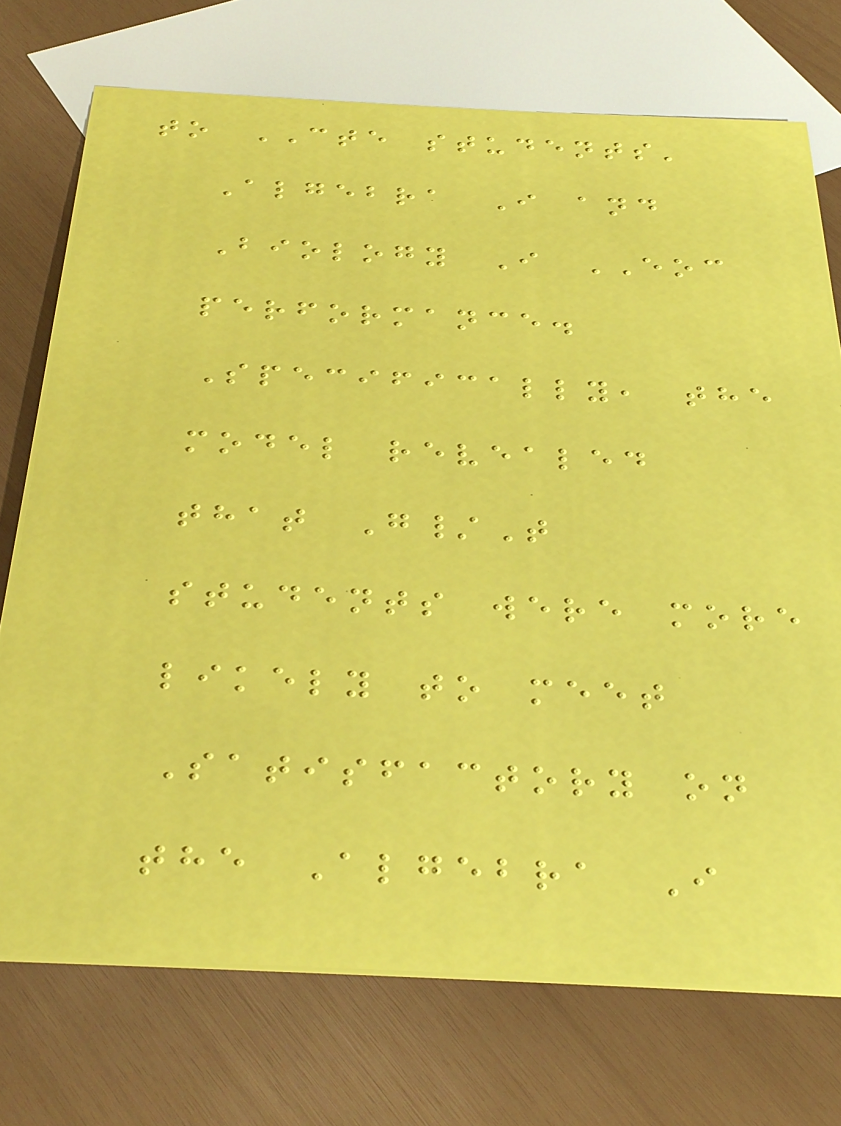to CTE students'
Algebra I and
Biology I EOC
performance.
Specifically, the
model revealed
that G/T
students were more
likely to meet
Satisfactory on
the Algebra I
